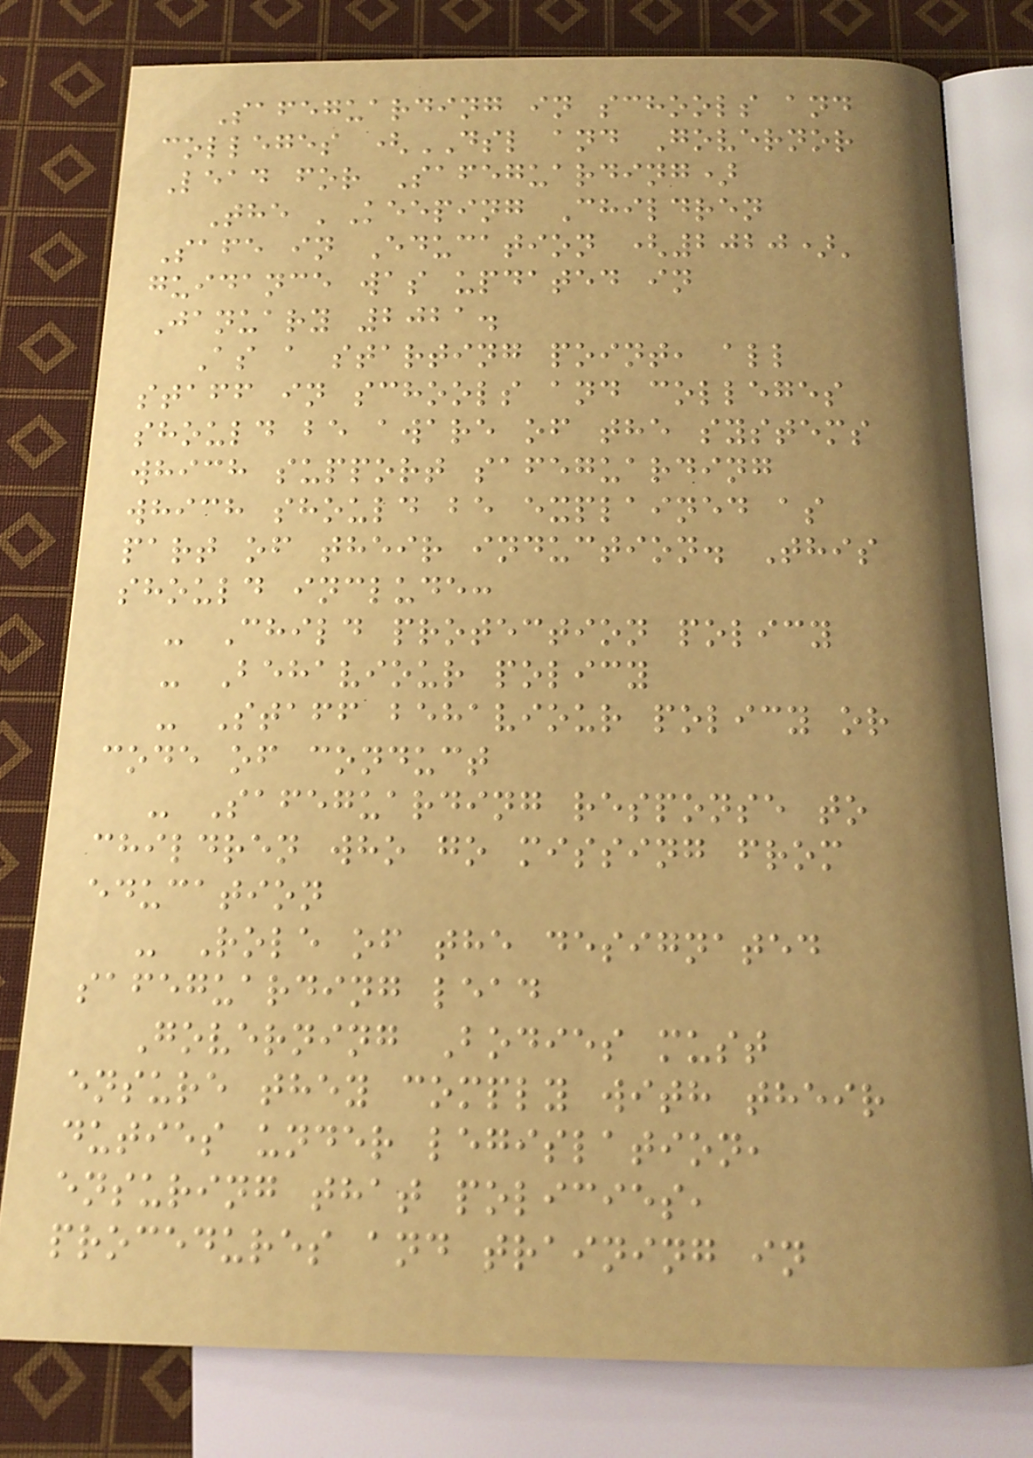Safeguarding in schools and
colleges (DSL and Governor
Lead for Safeguarding)
The 'Keeping Children
Safe in Education (2020)'
guidance was updated in
January 2021.
As a starting point, all
staff in schools and colleges
should be aware of the systems
which support safeguarding
which should be explained as
part of their induction. This
should include:
- Child protection policy
- Behaviour policy
- Staff behaviour policy or
code of conduct
- Safeguarding response to
children who go missing from
education
- Role of the designated
safeguarding lead
Governing Bodies must
ensure they comply with their
duties under legislation,
ensuring that policies,
procedures and training in
